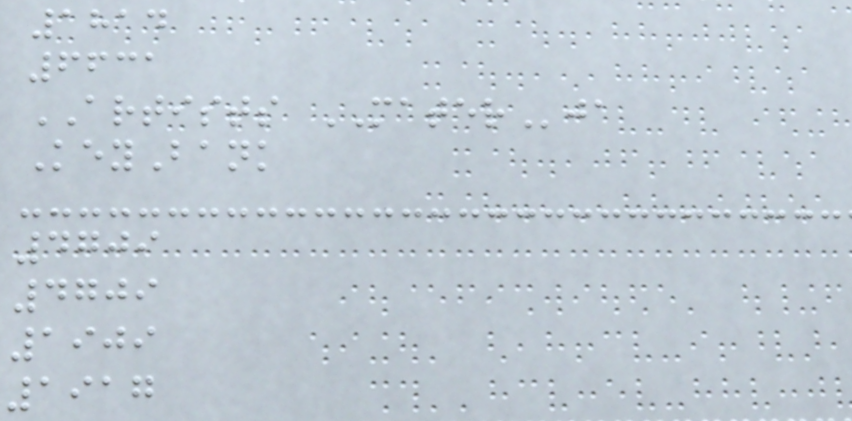1814
6631
ARTISTS MATERja
KeyBank
4709
4709
1909
1917
